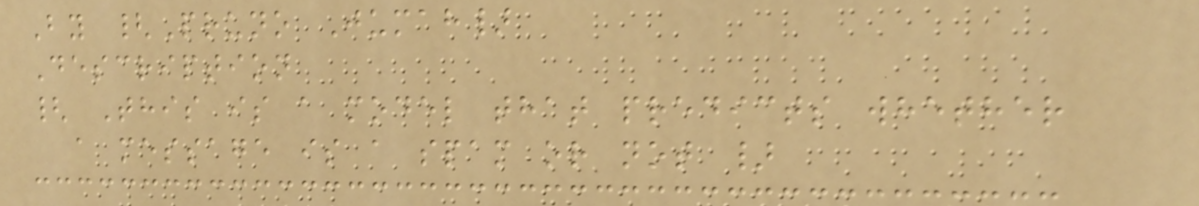By {Pruno Jumah}
Description
{ This is a model that predicts whether
a message is a spam or not }
